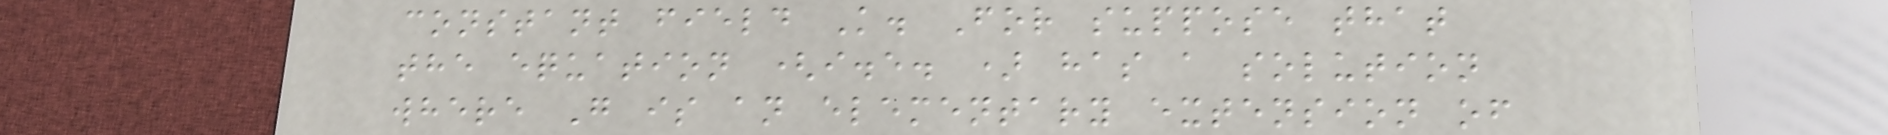constant field K. For suppose that
the equation (i.e. ) has a solution
where G is an elementary extension of
